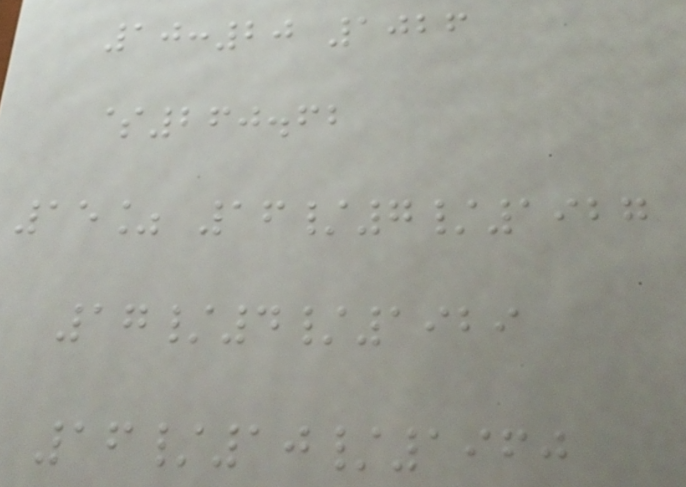10:20 1026
$260.62
15% 16/7/1927
17/4/1929
16/10/1960
